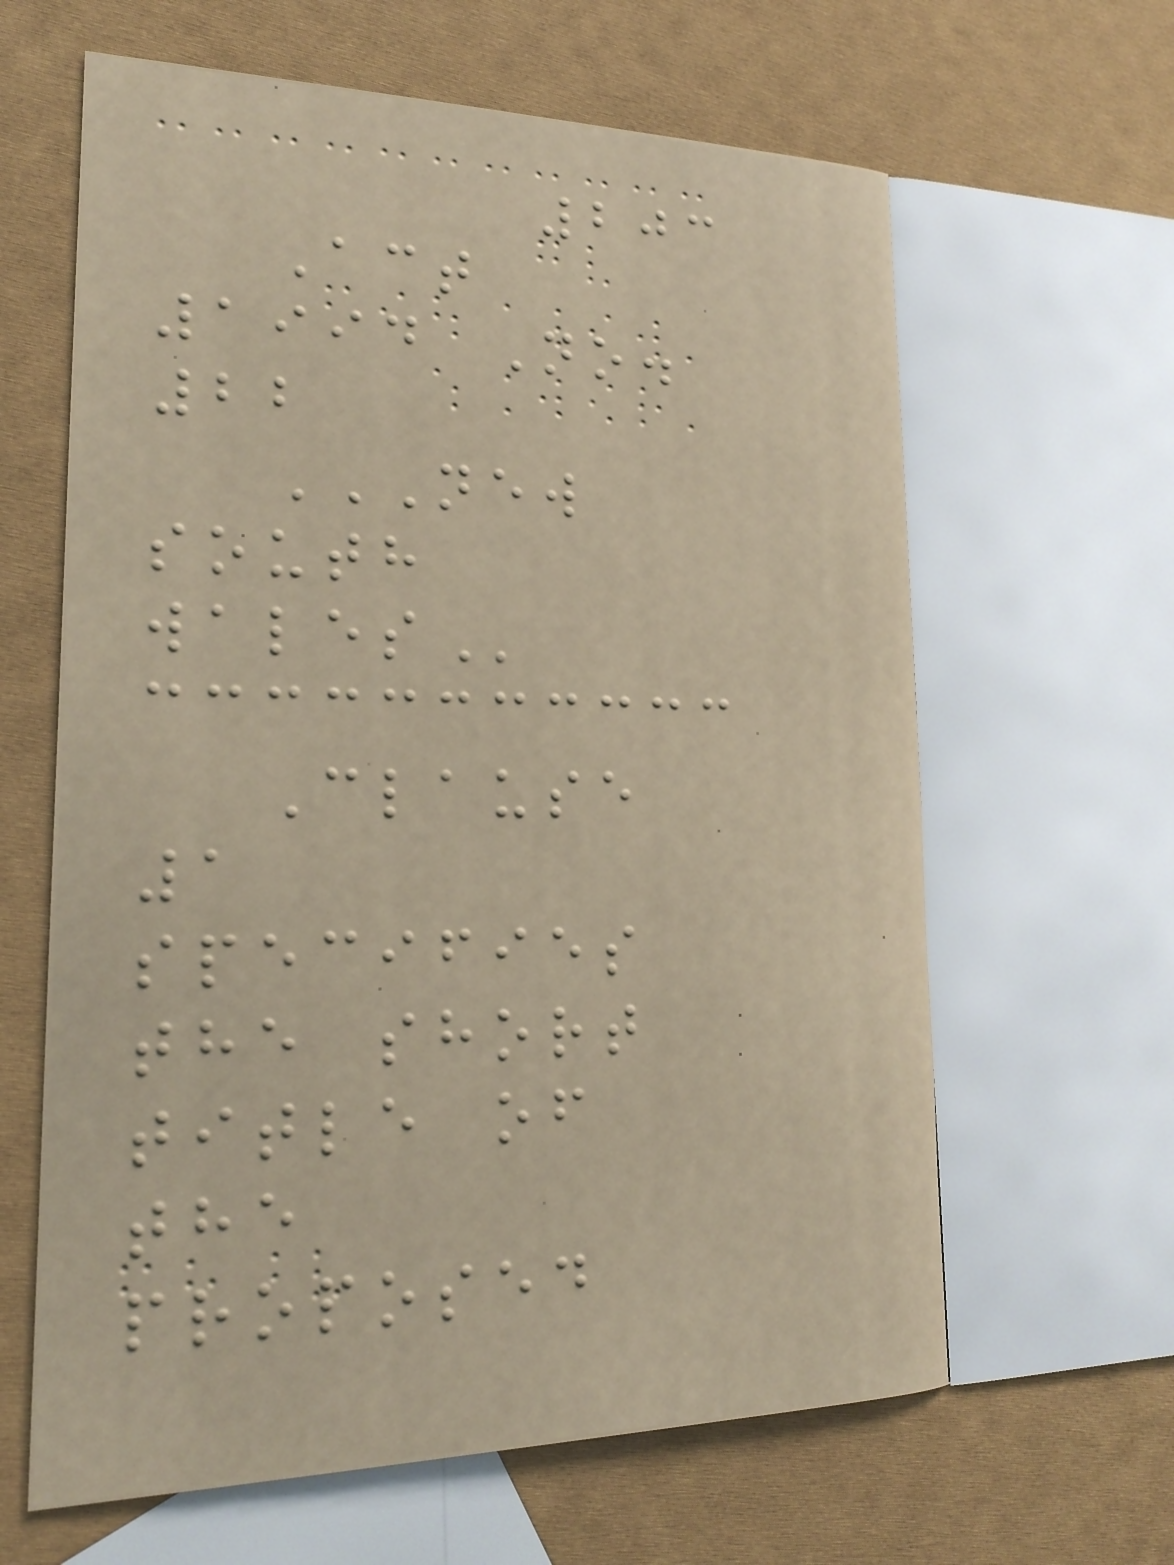203
Act
1994 No.
22
NEW
SOUTH
WALES
Clause
1
specifies
the short
title of
the
proposed
